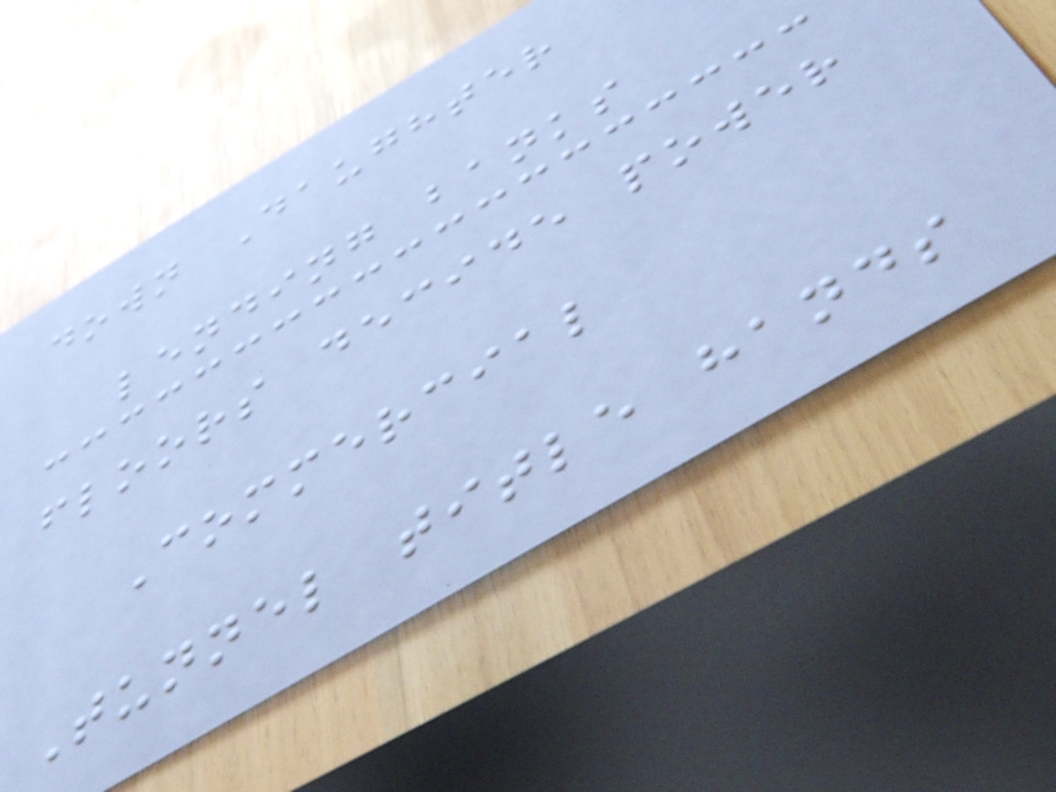down Daughter
lending banks
floors decide power
Commercial
Tunnel title hands
